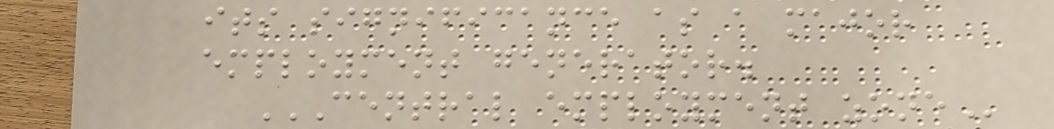its significance as a major
employment generator.
CENTRAL EMPLOYMENT ZONE
